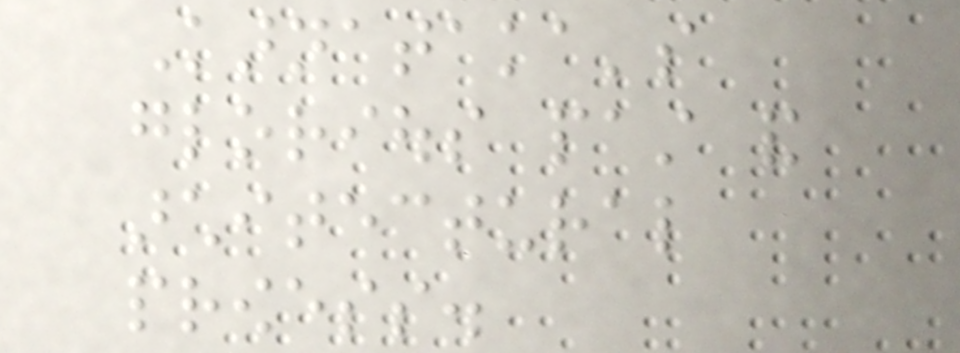Karnataka's
glorious past and
architectural
prowess.
